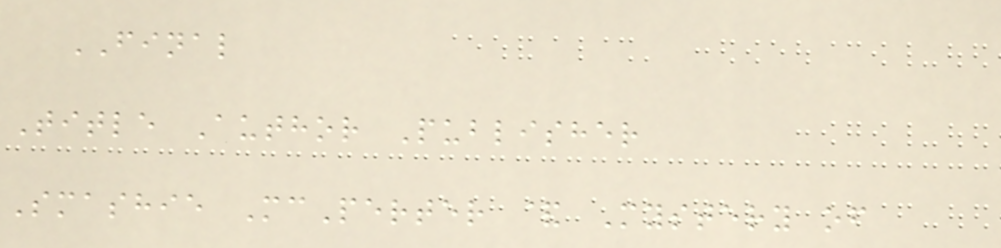FINAL
Title Author Publisher
Smashie McPerter & Mystery of
